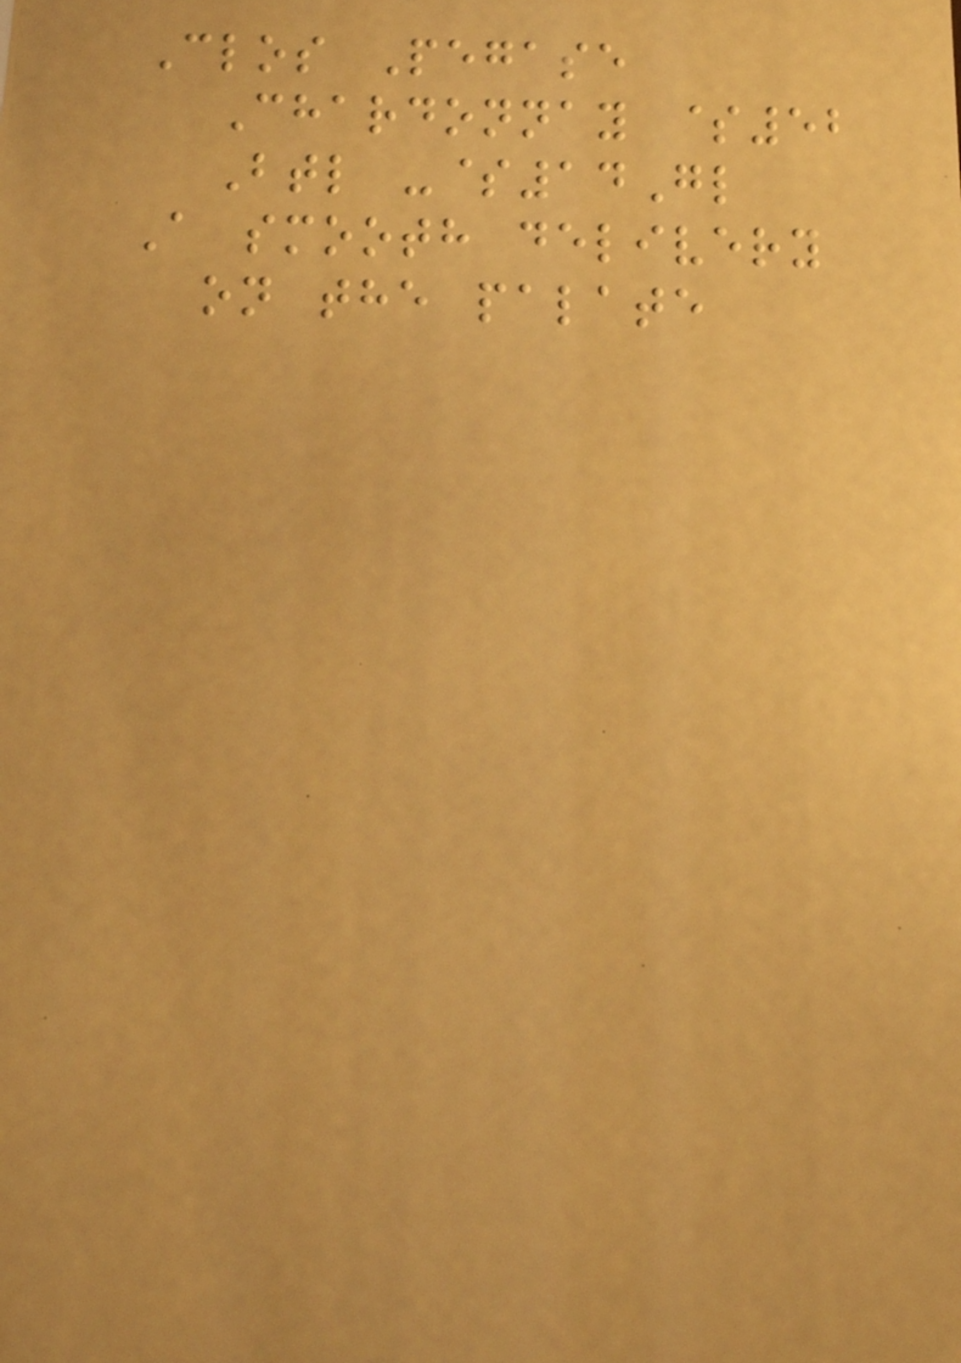Clos Pegase
Chardonnay $52
Btl -$14Gl
A smooth delivery
on the palate
